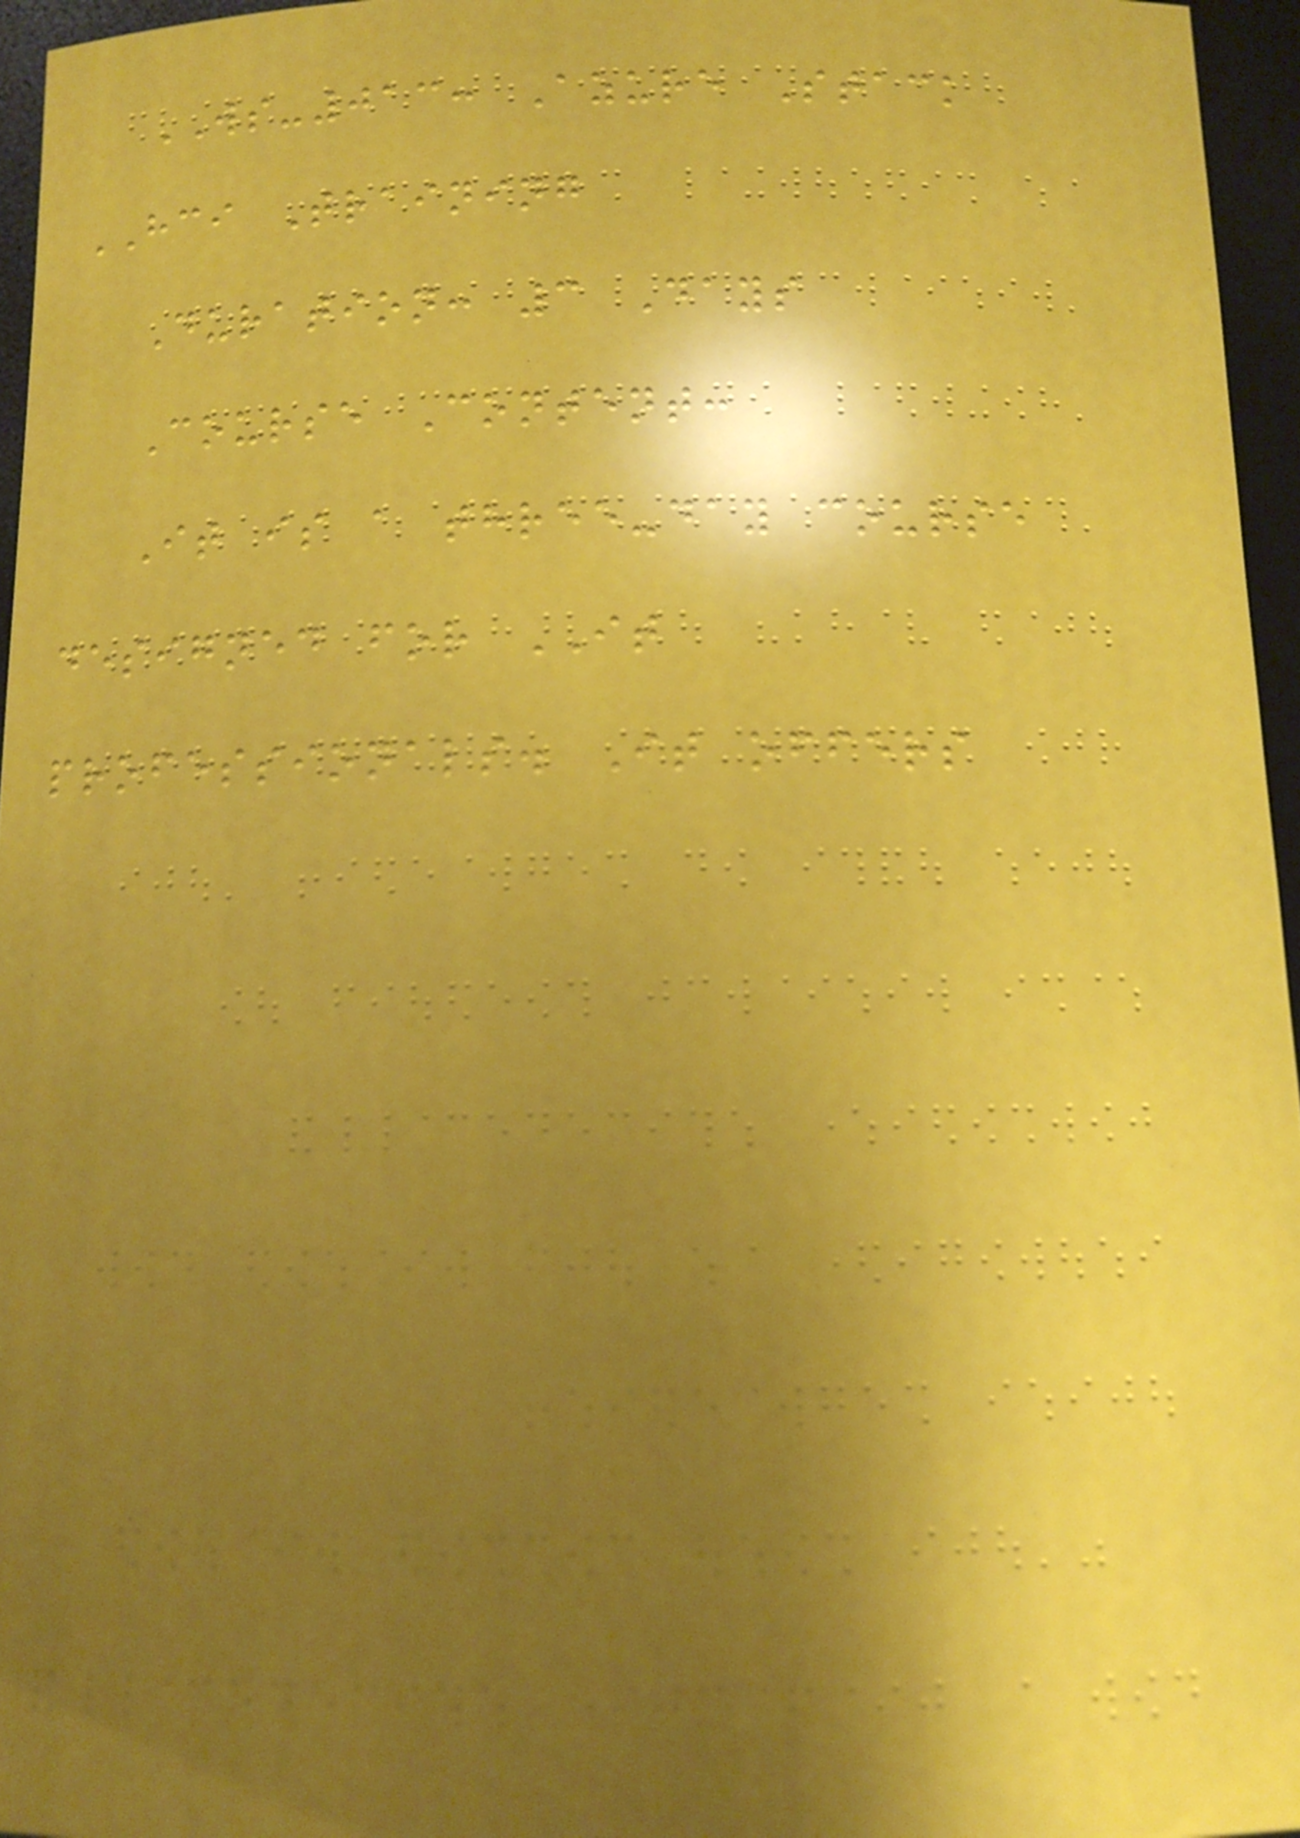WS-013: Azure Stack
HCI Training
Duration: 3 Days
Course Content:
It is a three-day course
designed for IT
professionals. It offers
